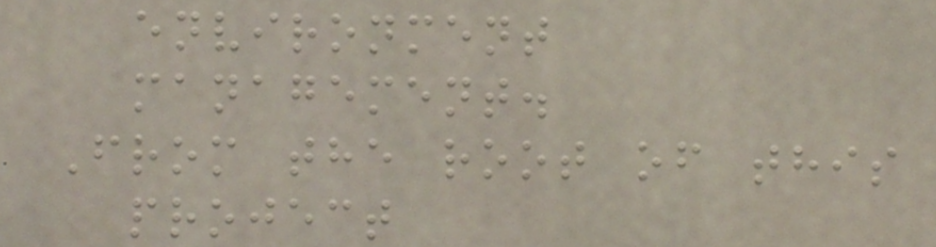environment
management.
From the root of this
project
